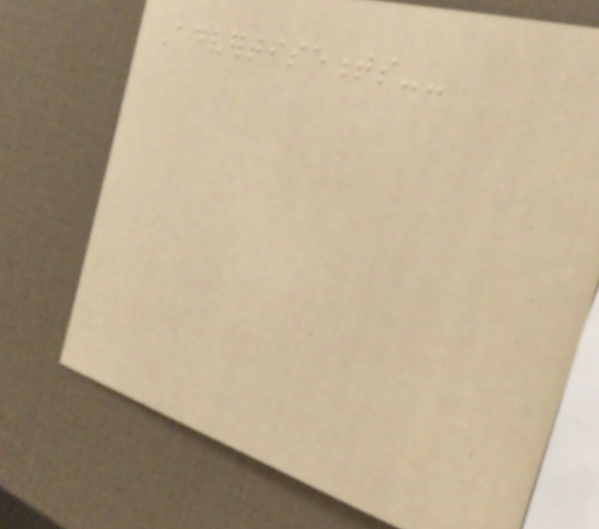Advertisements--
